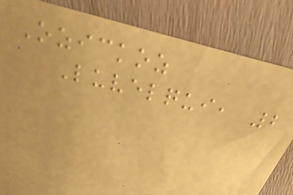Ozickoz
Luvelqui, 2
